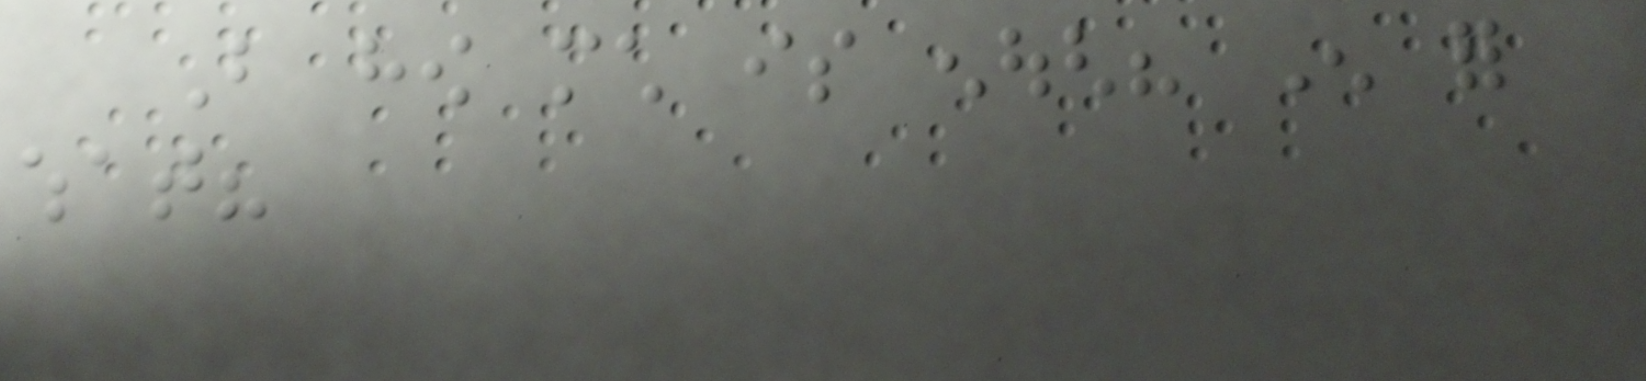But how much is enough? Enough for
what?
